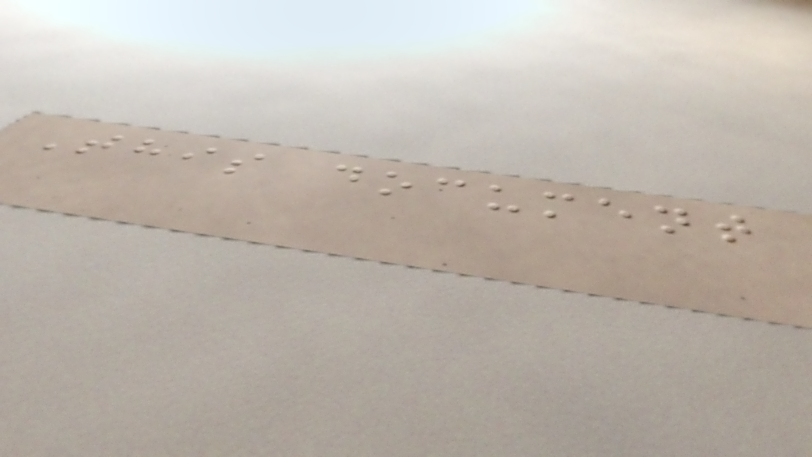This document
